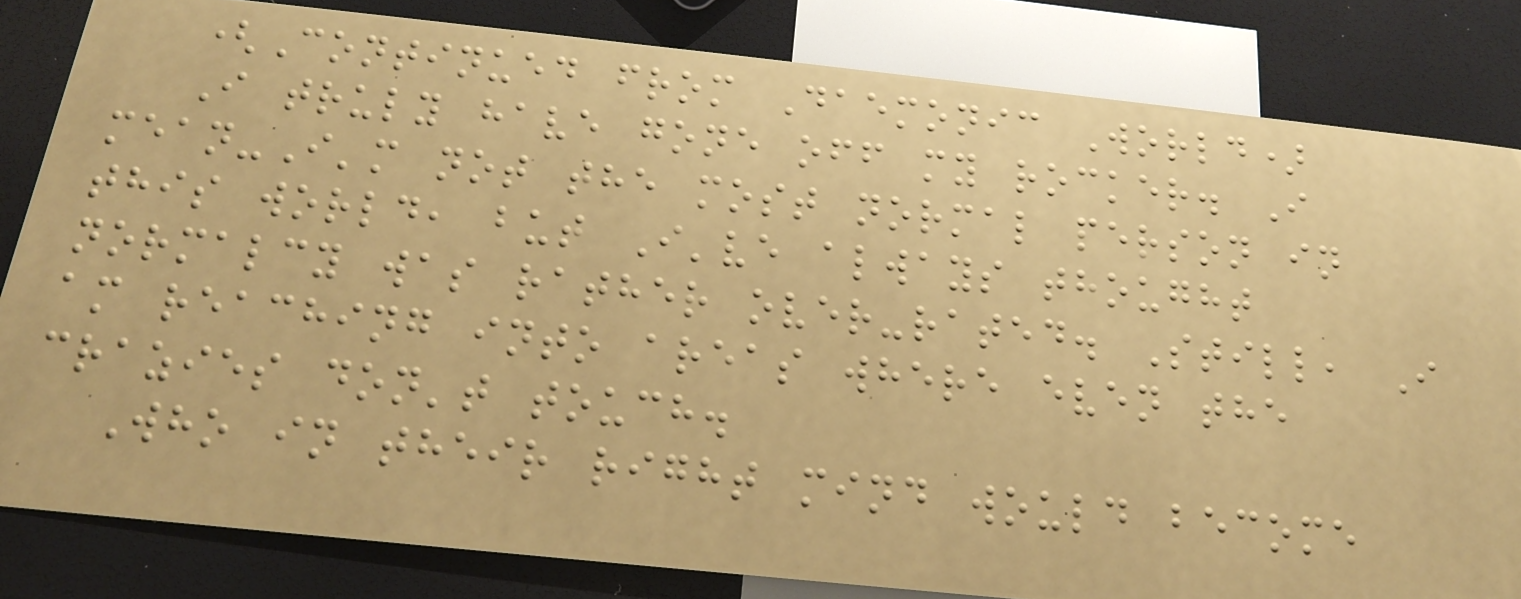(Continued from Daemonic World)
I truly have gone off my rocker. I
mean-I'm not the most normal person in
this world, but I've always thought
normalcy was rather over-rated. Still, I
am reaching into areas where even the
crazies don't touch.
Who in their right mind would become
